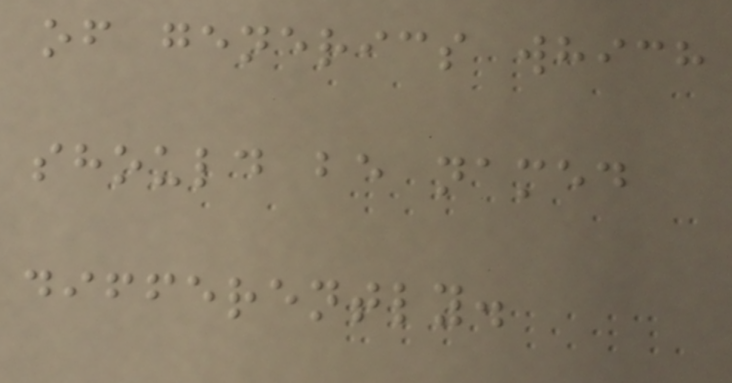of generics which
should be named
differently.
